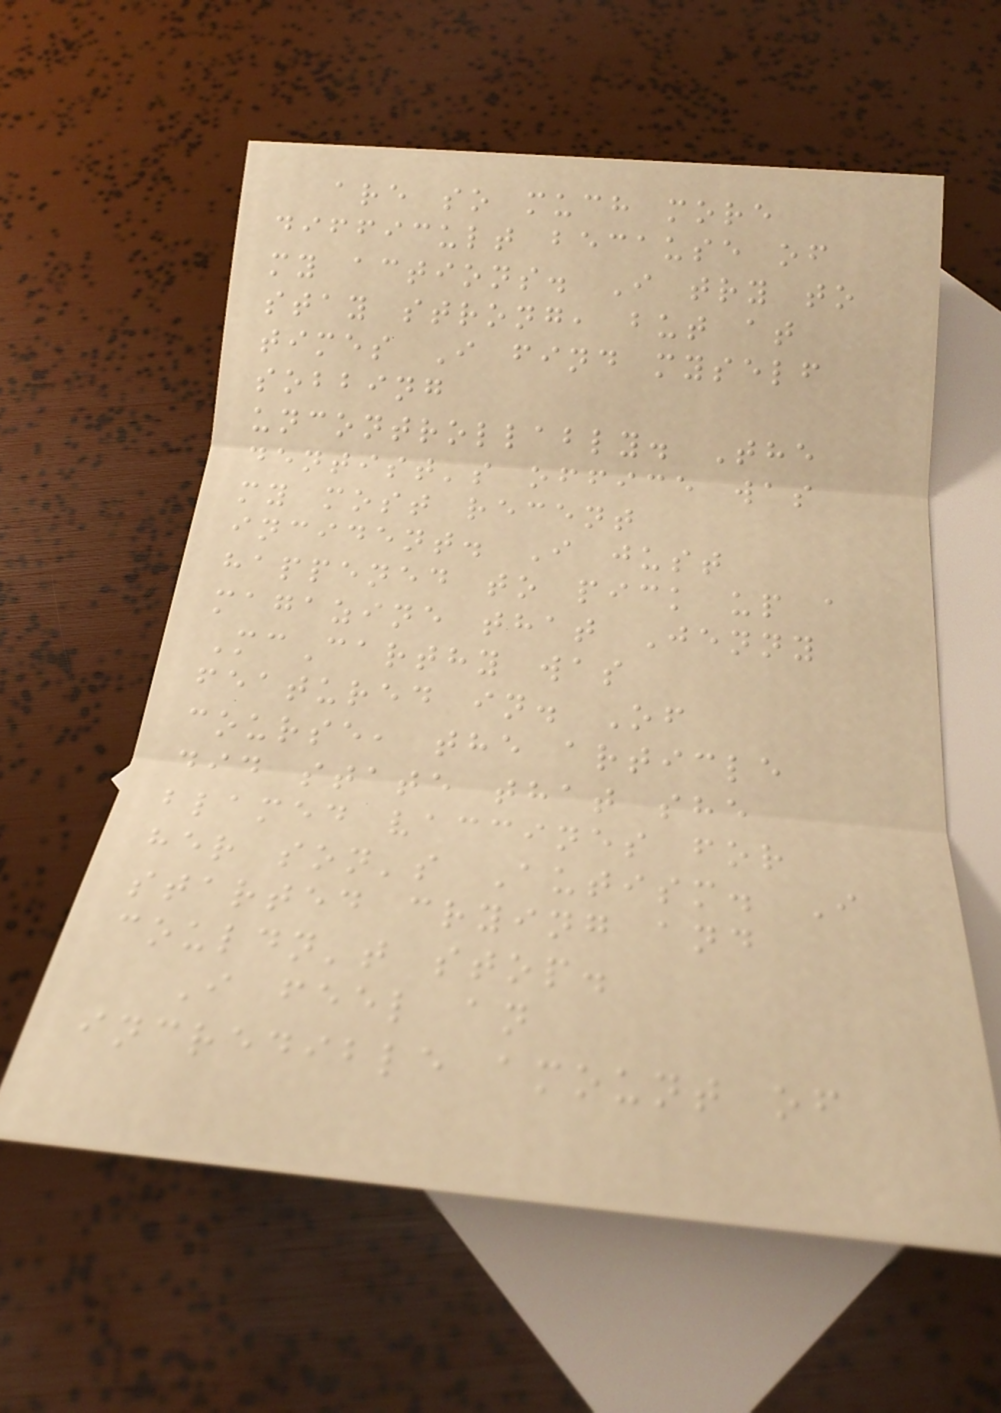are so much more
difficult because of
my actions. I try to
stay strong, but at
times I find myself
sobbing
uncontrollably. The
dentist's office was
my most recent
incident. I just
happened to pick up a
magazine that Jenny
McCarthy was
featured in. Of
course, the article
did state that she
blamed vaccines for
her son's Autism. I
started crying and
couldn't stop.
I feel an
incredible amount of
